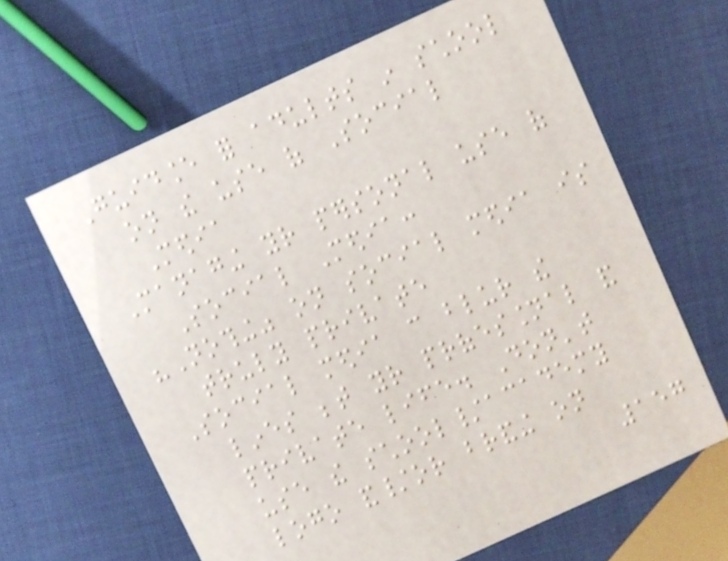Guidance for adults in school
on the use of Social
Media
Managing your personal use of
Social Media:
"Nothing" on social media is
truly private
Social media can blur the
lines between your professional and
private life. Don't
use the school/academy
logo and/or branding on
157
